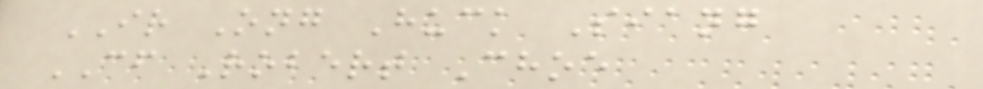IR Ong Huck Siang
CF Robert Choe
